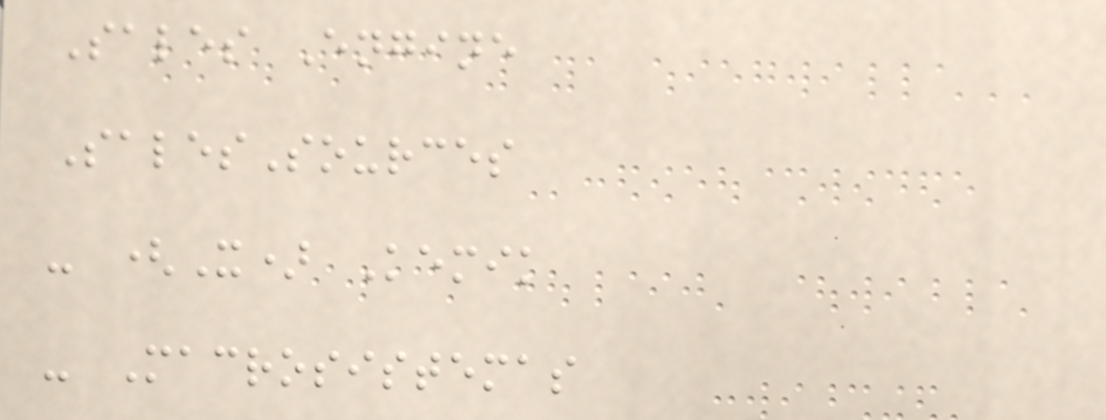Sales Engine
SalesSources
- (X) Kemik
- Macrosistemas
